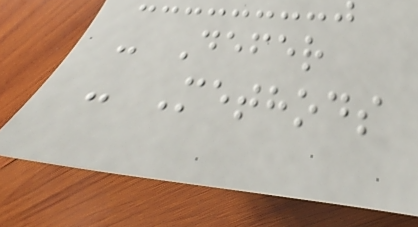- Defer
- Methods
